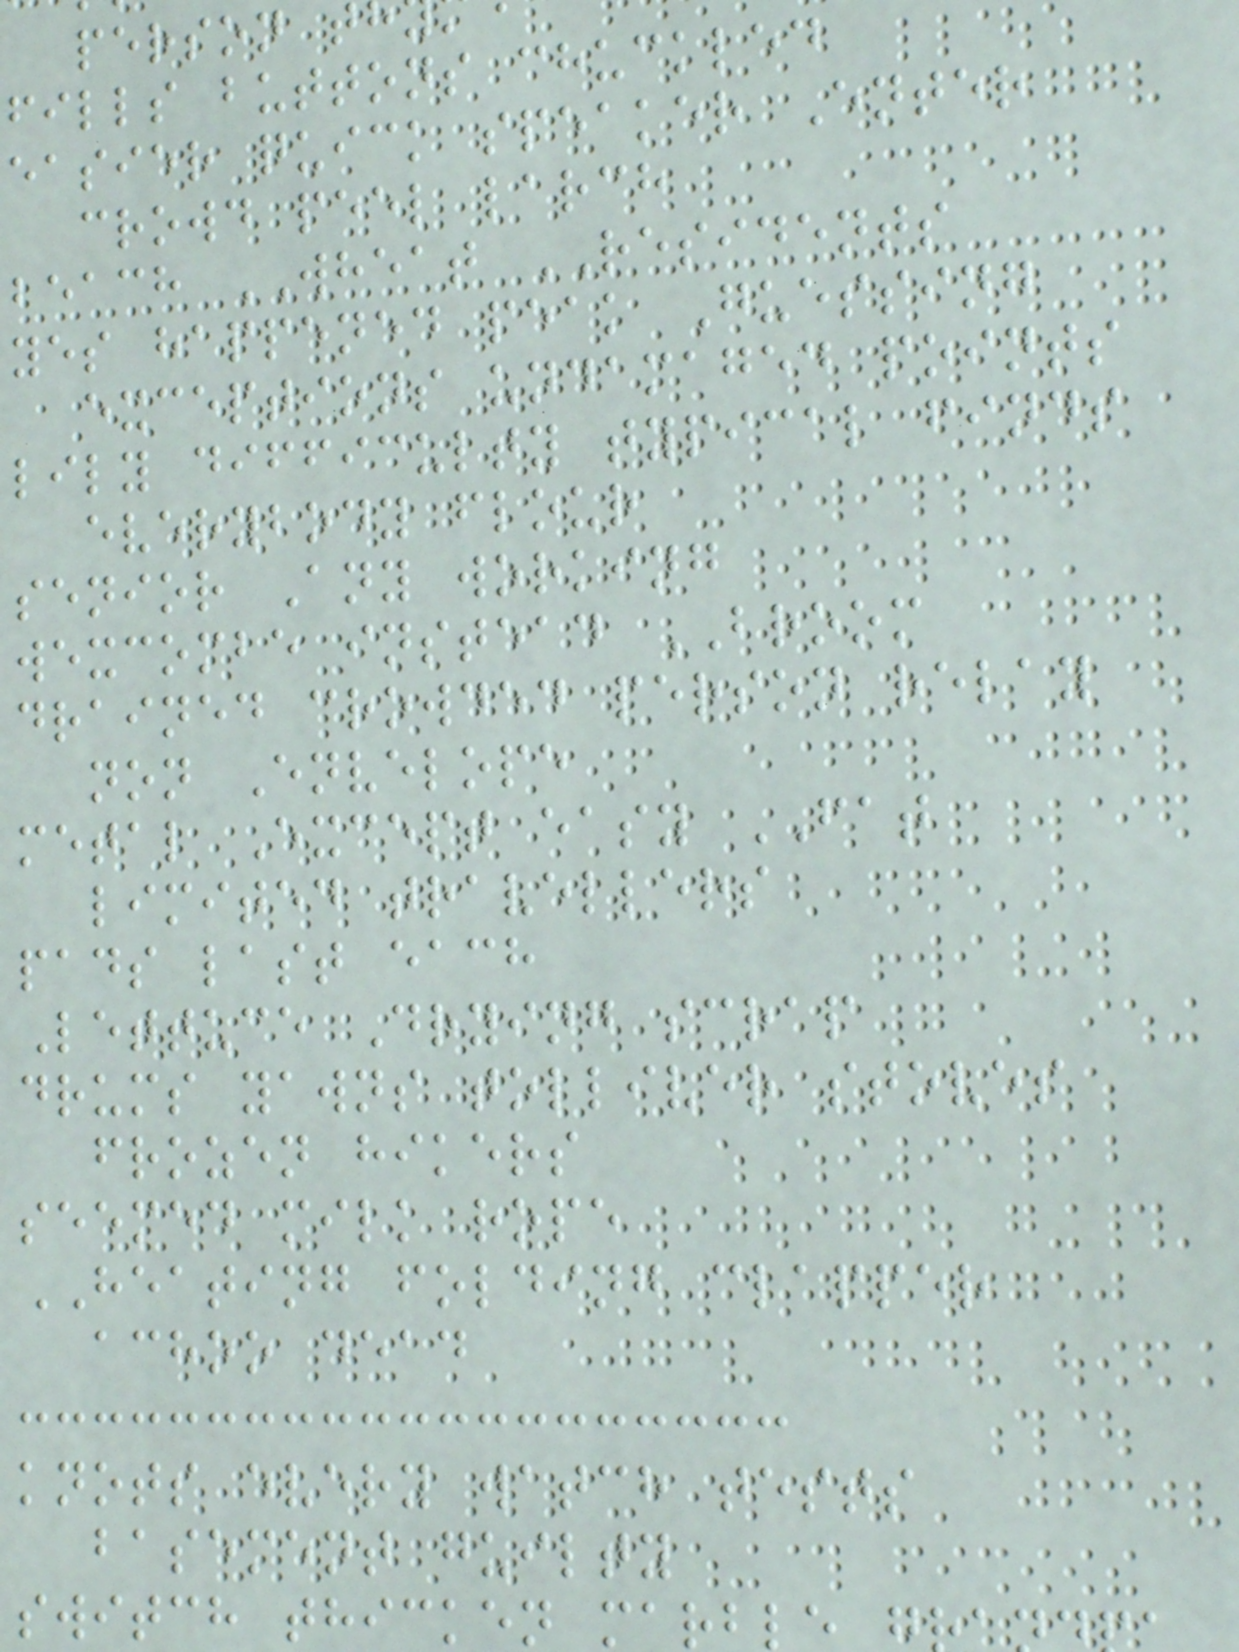person t
fills buttons chuckled
easier quick speaker Enter
crowd peel larch
beach WHEAT RESIDENTS
yes happened peak Guessing
exceptions undamaged points
lily difficulty typical finds
everybody flour
senior Any working
wexcombe instead BROOM
drained crowded person relay
non Envelope
metal Except easy FAT
limited travellers
pads last each
Lettuce Drying scrap
drums yawns tolliver stoves
frozen hikers
seemed milk rope
HEATING folding clapper
achoo dead
knots every watch tests
basement guilty
switch thicken marbl
